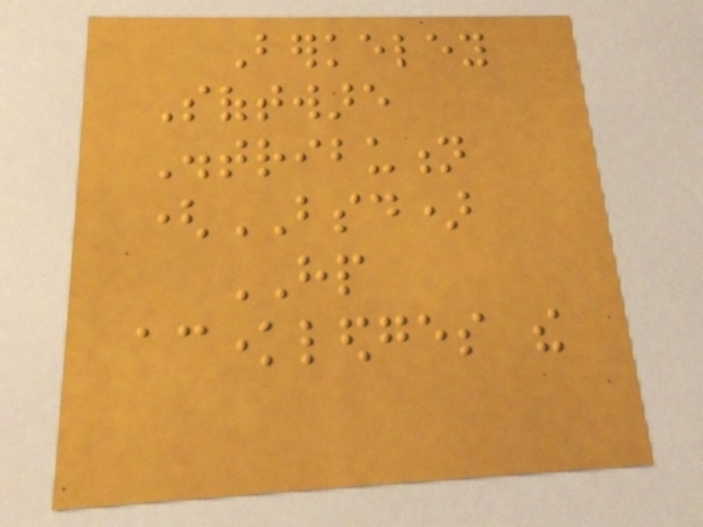Berkeley
Software
Distribution
(BSD)
HP
acknowledges the
